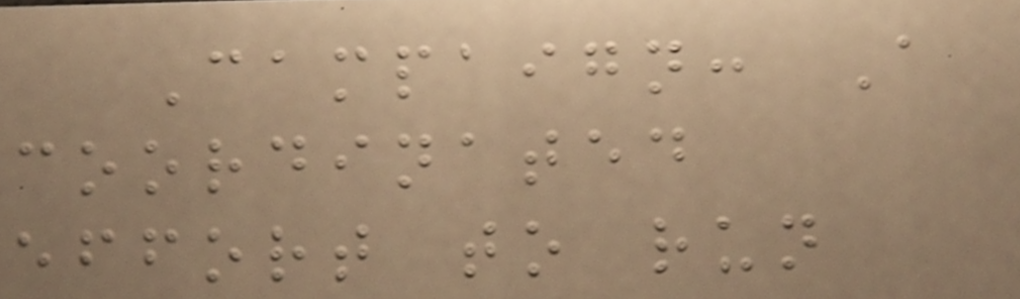Campaign: A
coordinated
effort to run
